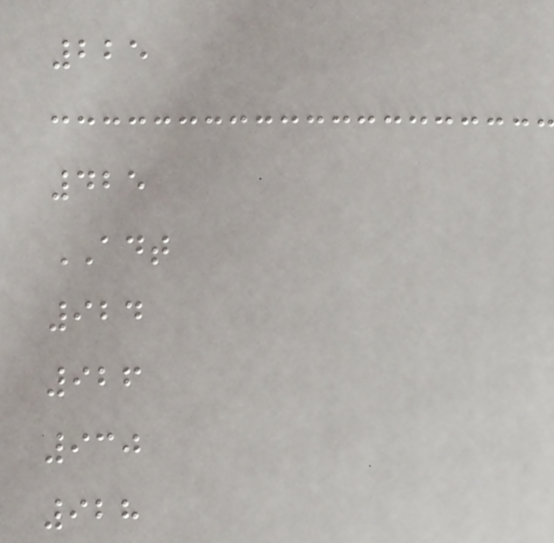225
425
ADT
924
926
930
928
